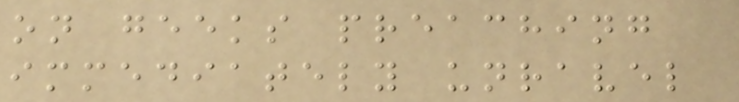on geeks preaching
immediately unravel
